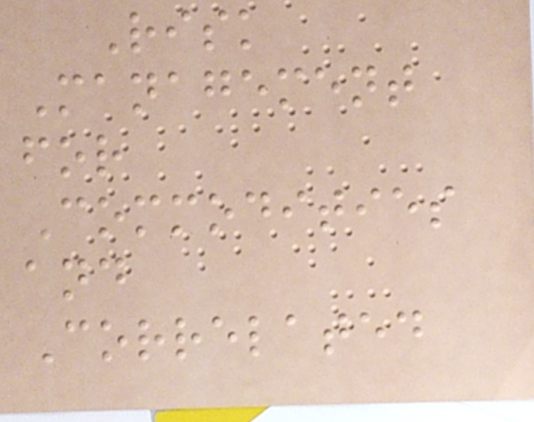Risk
Management
for
Commodities
and
Correlated
